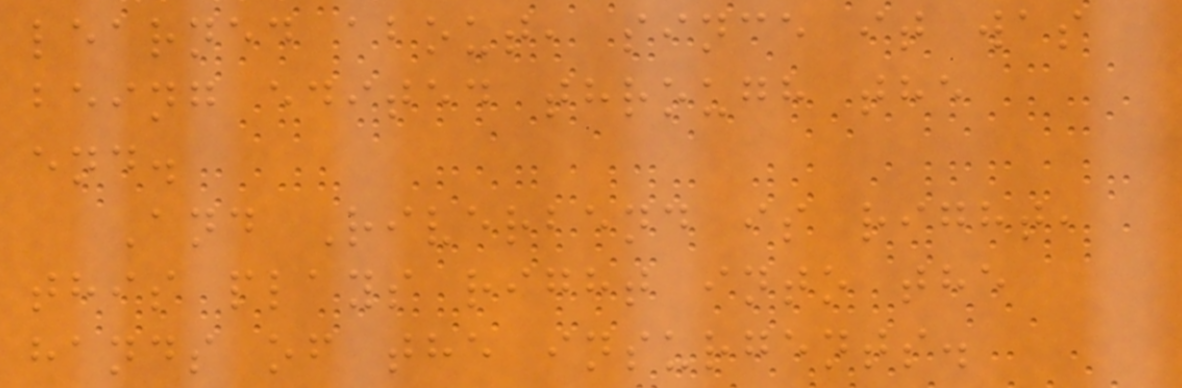learned about, since it was
being edited through the
end.
And Riverbend is right,
this plays right into the
hands of the insurgents.
